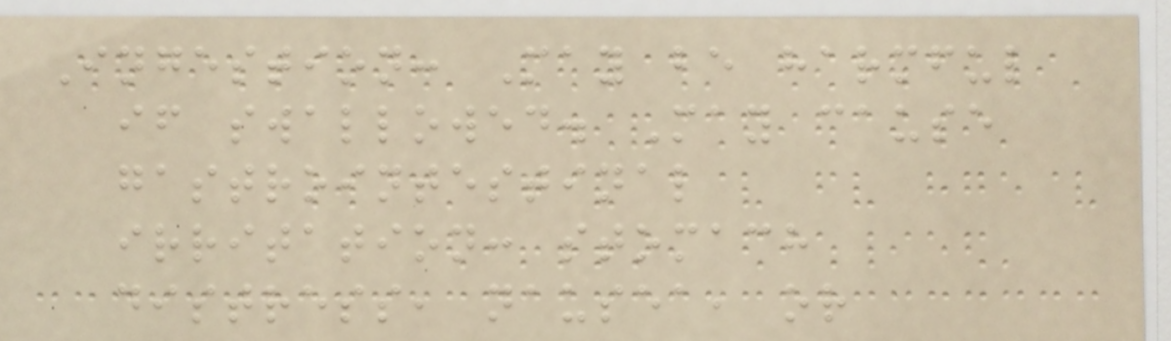Ingestion: May be harmful
if swallowed. May cause
gastrointestinal
irritation: stomach
distress, nausea, or
